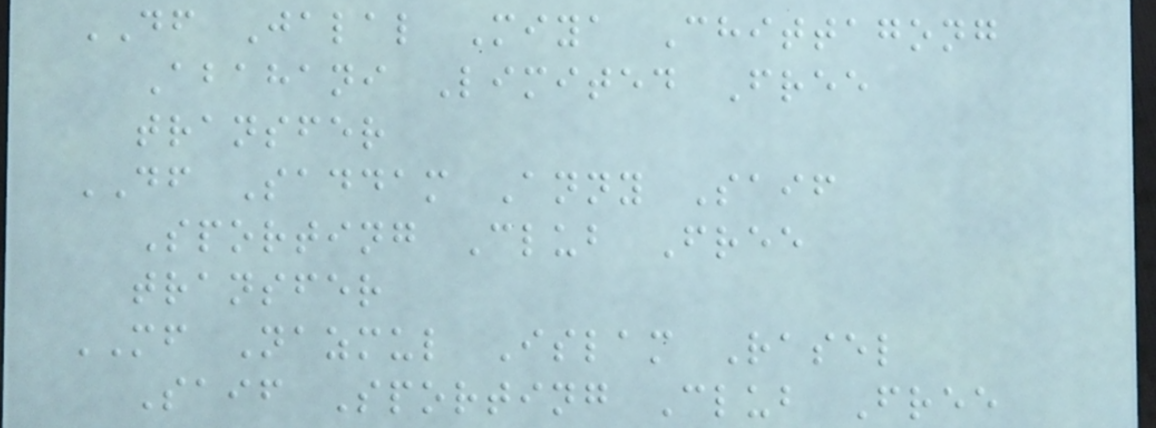DF Jalal Miya Chittagong
Abahani Limited Free
transfer
DF Saddam Anny Saif
Sporting Club Free
transfer
MF Nazmul Islam Rasel
Saif Sporting Club Free
